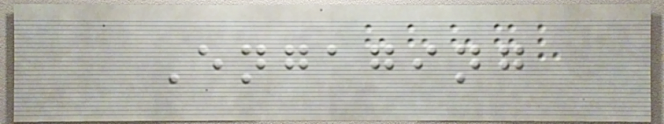Engaging
